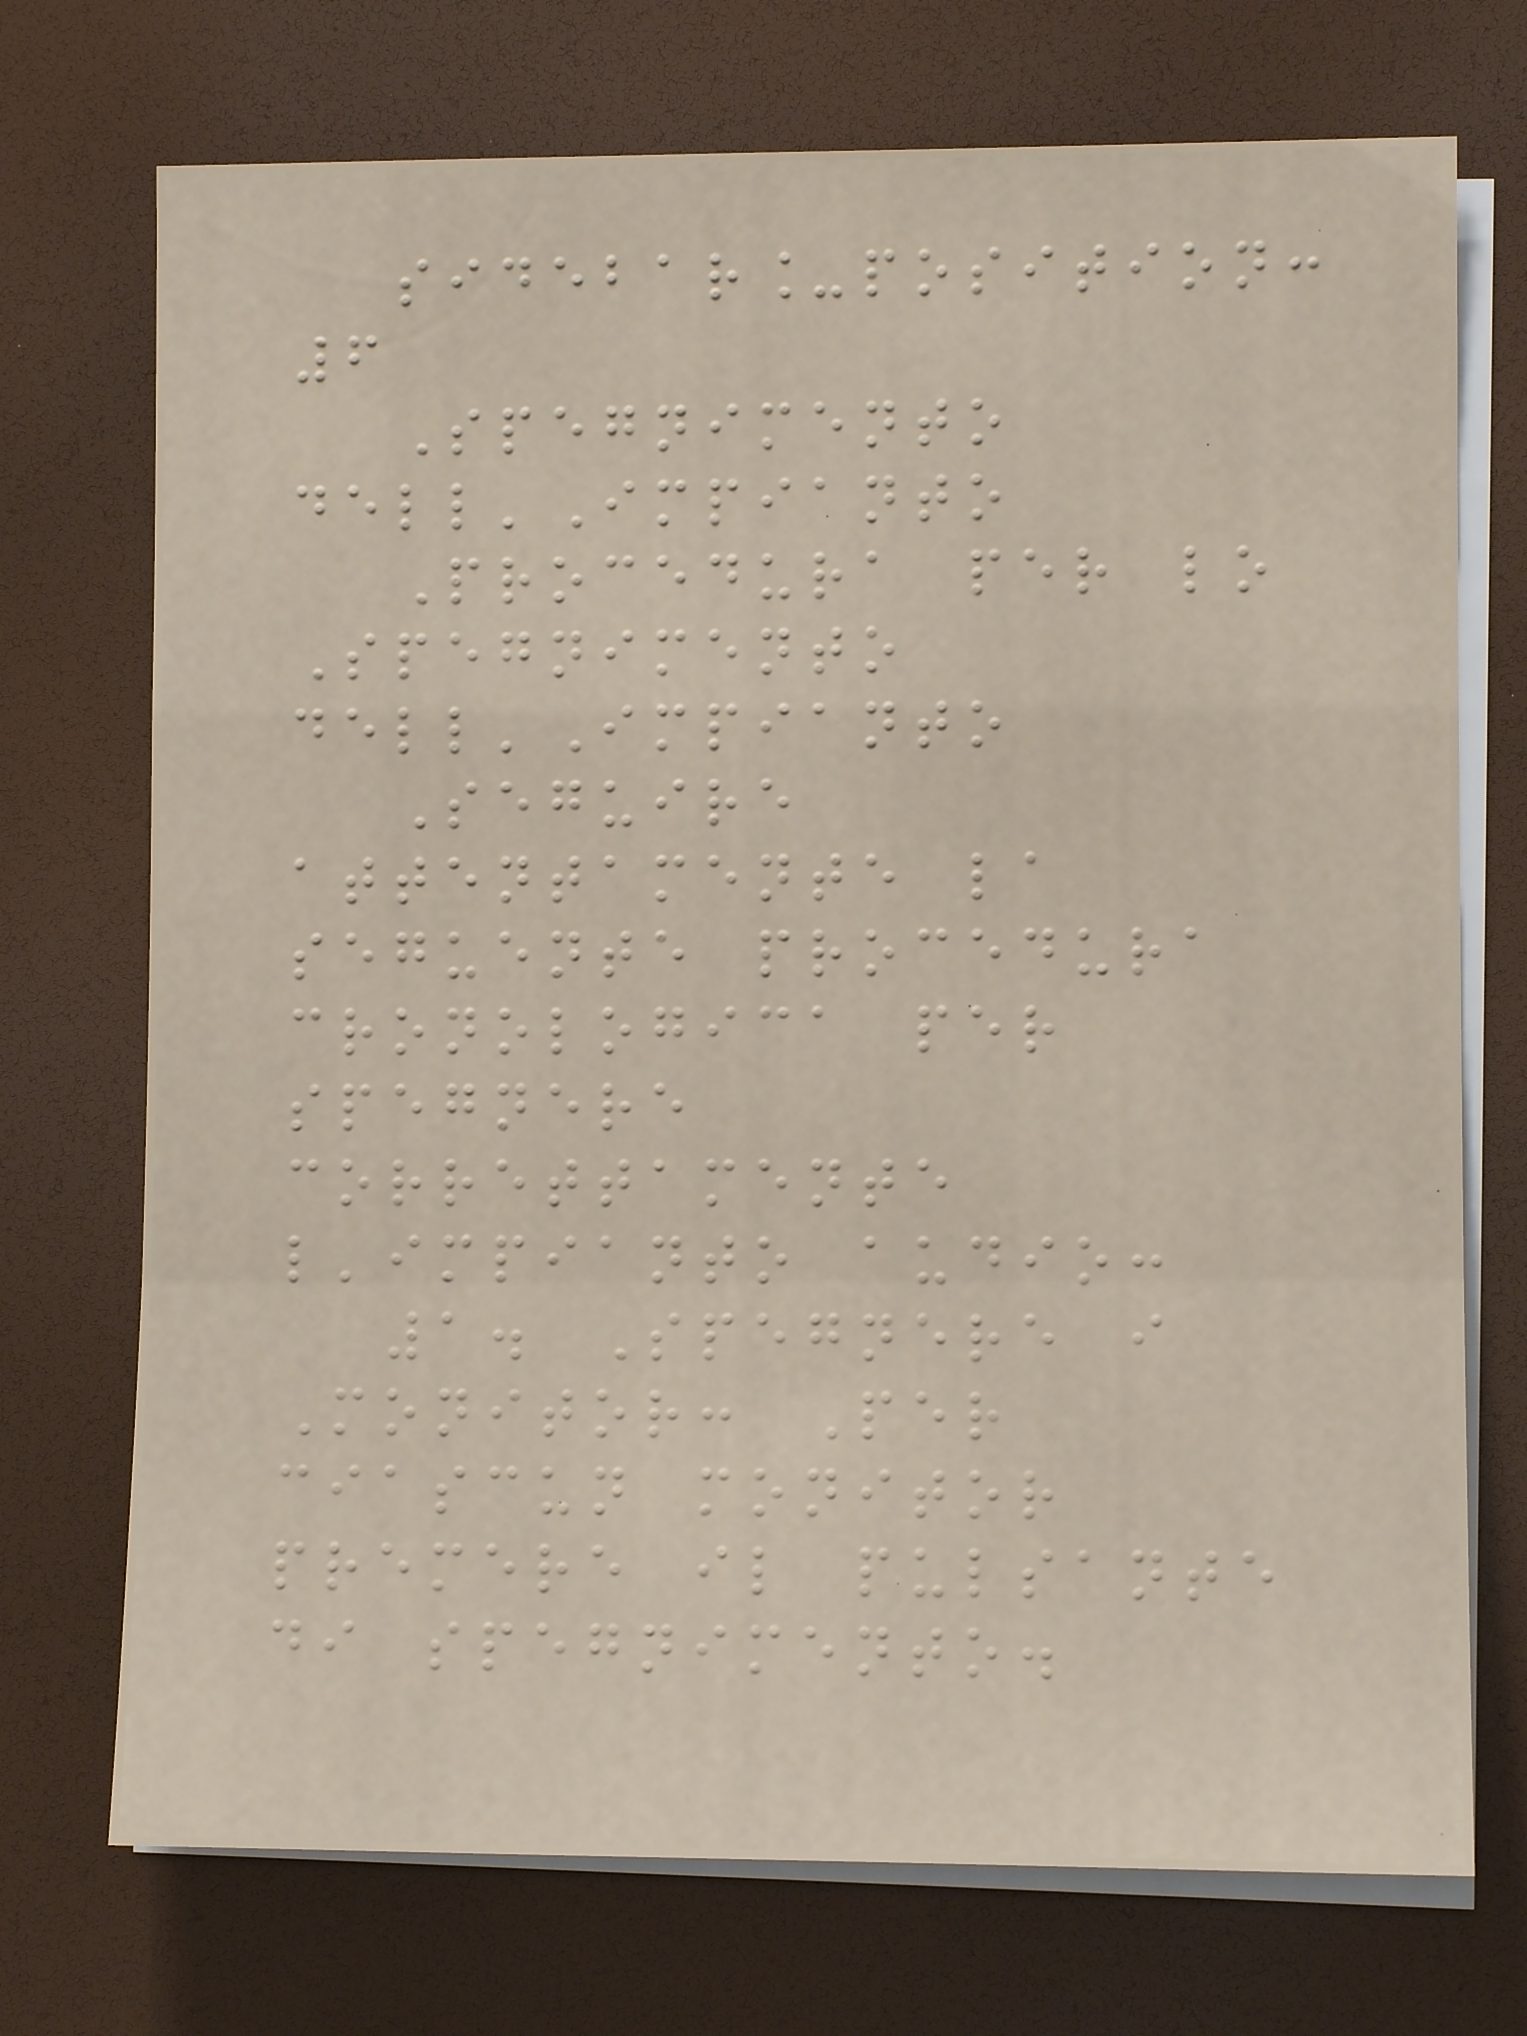sidebar_position:
6
Spegnimento
dell'Impianto
Procedura per lo
Spegnimento
dell'Impianto
Seguire
attentamente la
seguente procedura
cronologica per
spegnere
correttamente
l'impianto audio:
1. Spegnere i
Monitor: Per
ciascun monitor
premere il pulsante
di spegnimento.
